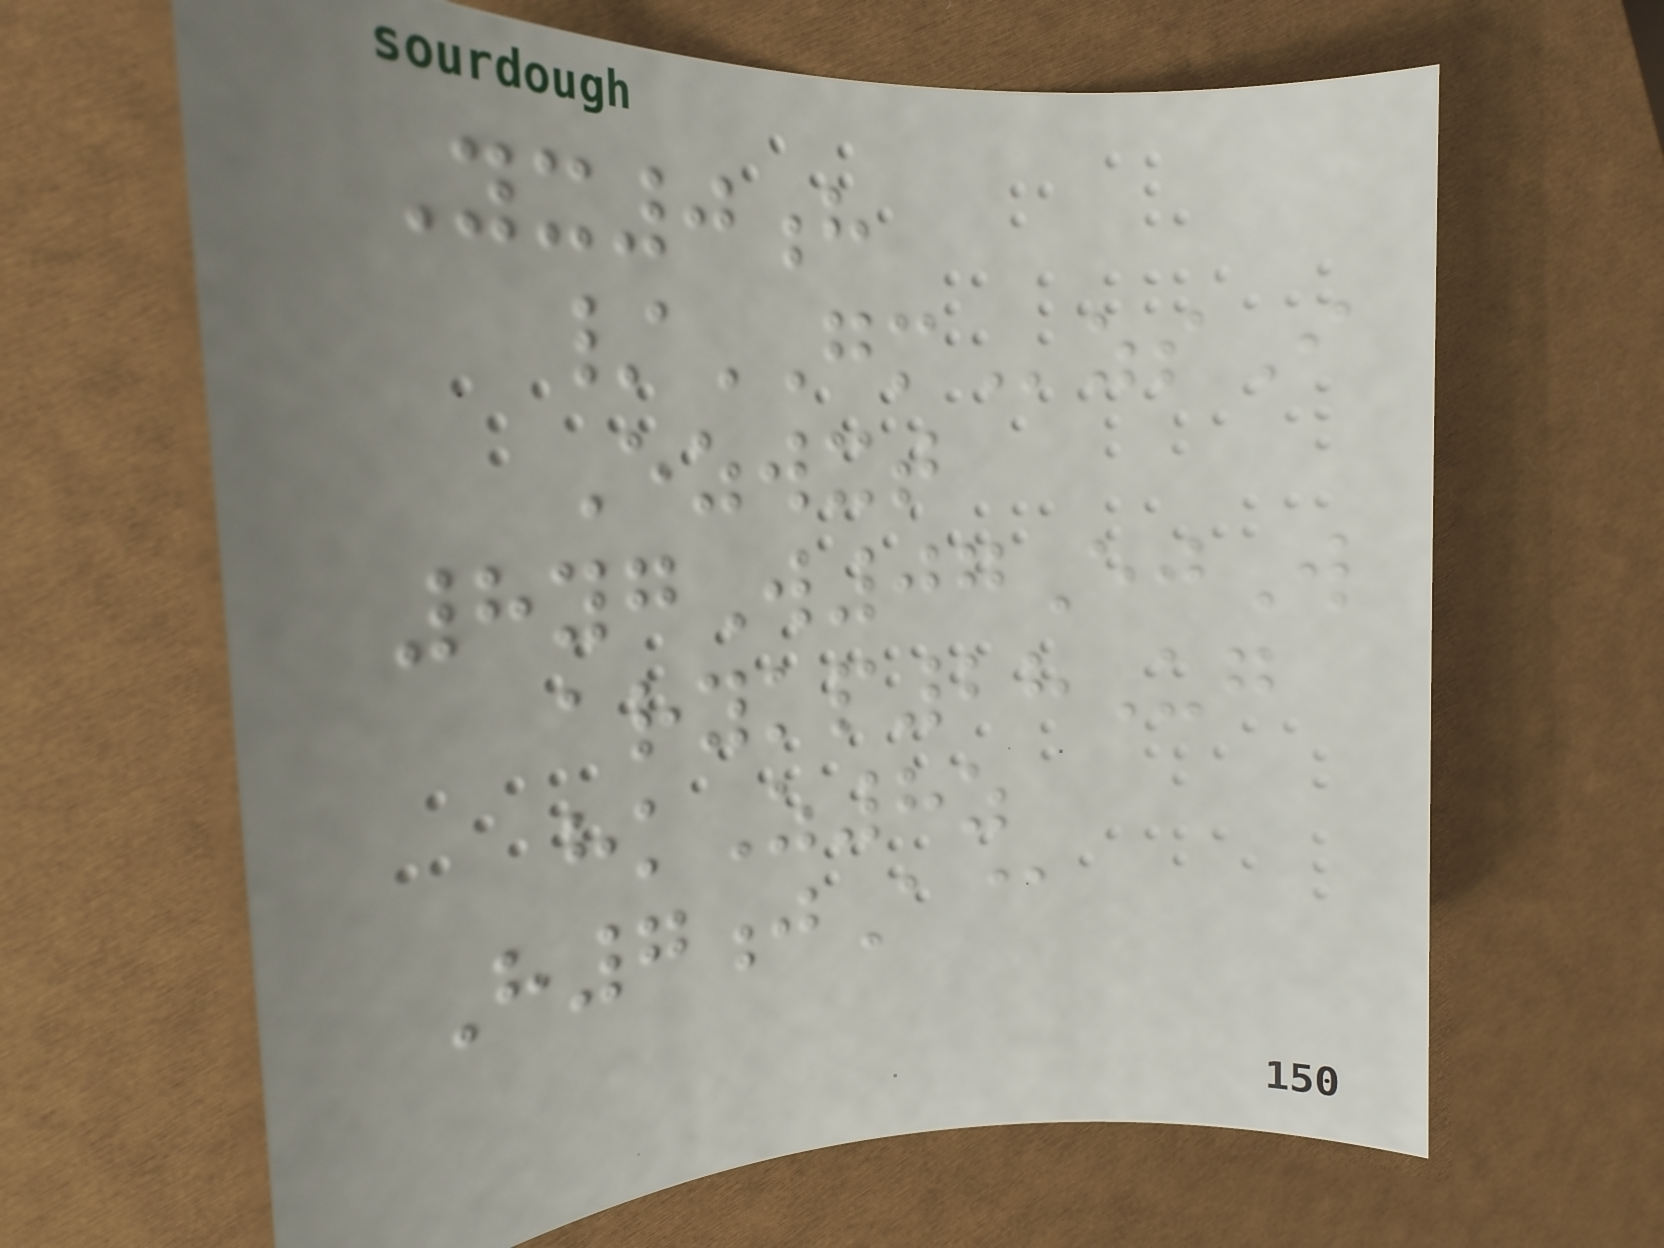Yx0h
/GMzsI
Ezwxt
8ygW07EjW
arykp28Ug
hkZ8z
H7jA@
